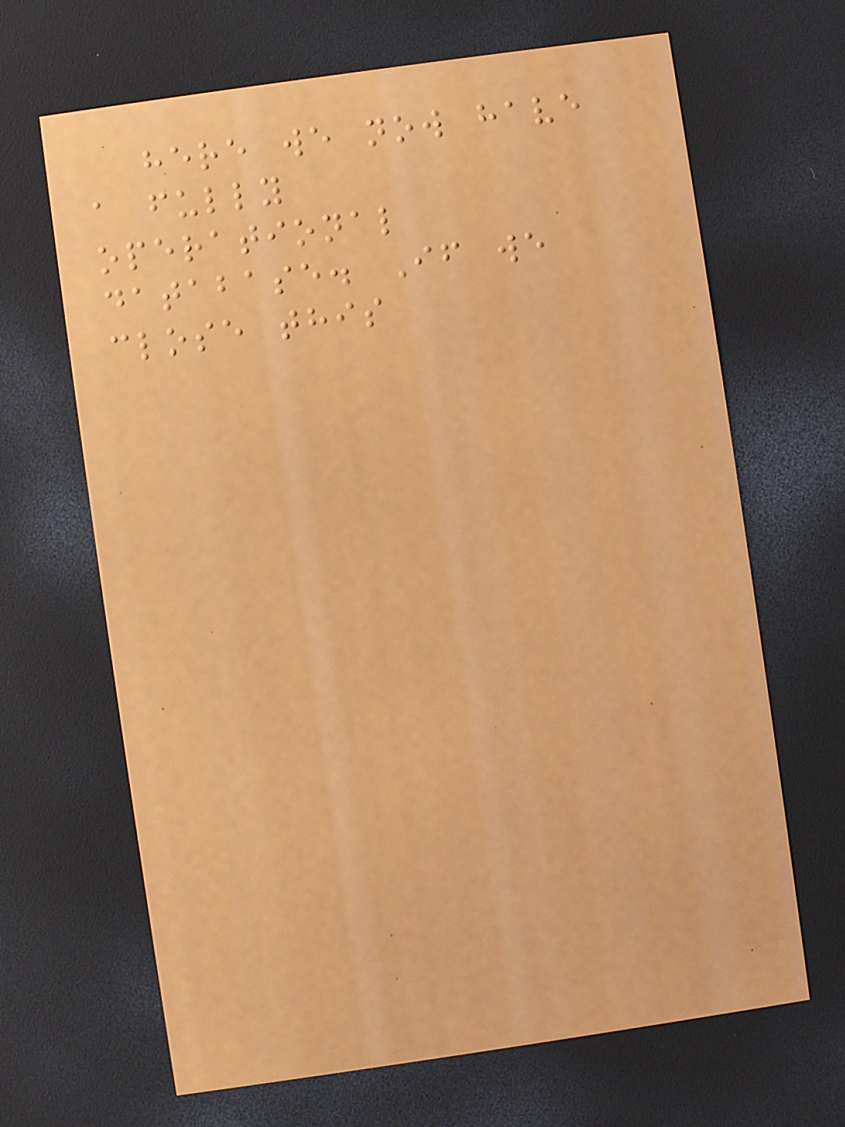here we now have
a fully
operational
database. If we
close this
